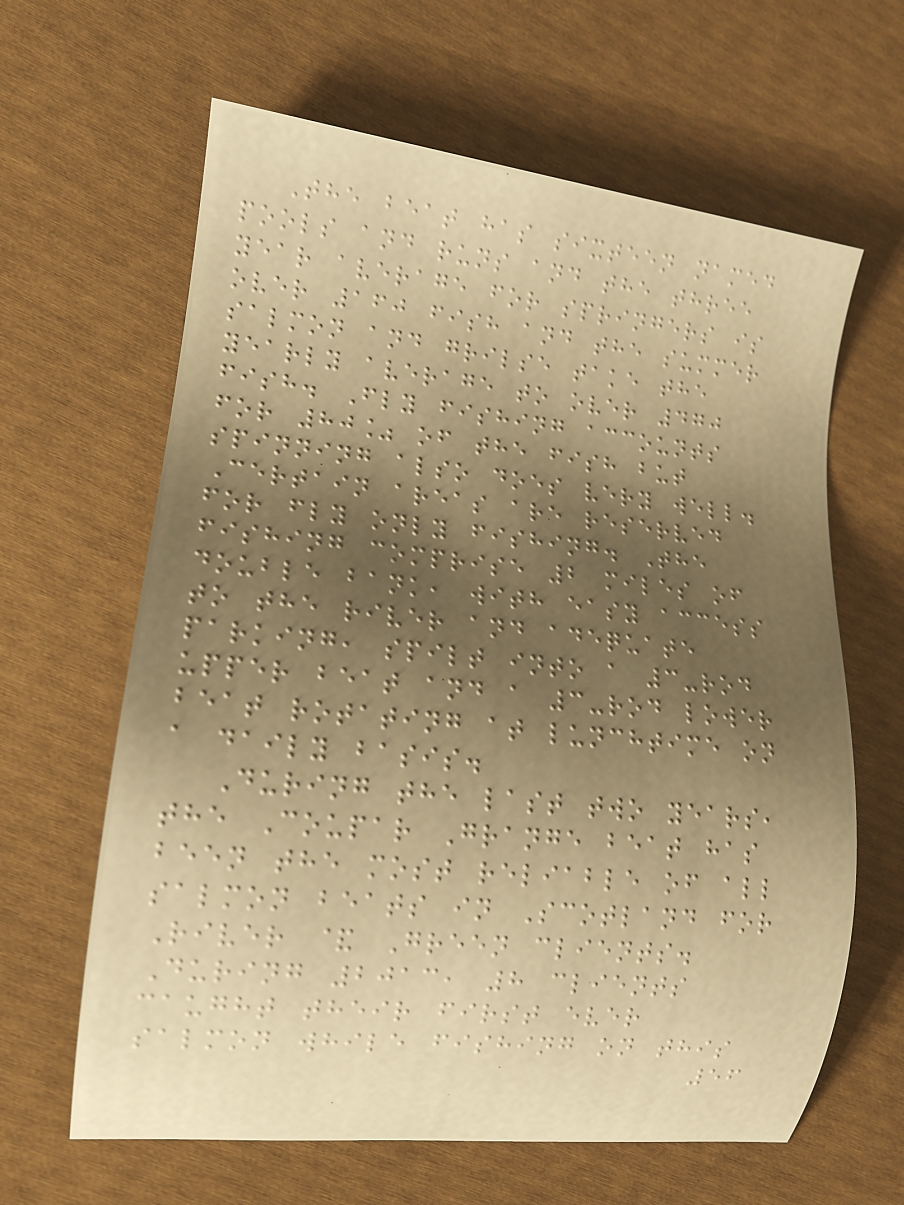The beat has sixteen named
pools and runs and the three
year average for springers is
over 160 fish and the summer
salmon and grilse take the
yearly average to over 470
fish. Fly fishing accounts
for 80% of the fish but
spinning also does very well.
Certain areas are reserved
for fly only fishing. The
fishing comprise 2 miles of
double bank, with easy access
to the river and adequate
parking, spilt into a 3-rod
upper beat and a 3-rod lower
beat rotating at lunchtime on
a daily basis.
During the last two years,
the Coupar Grange beat has
been the most reliable of all
salmon beats in Scotland for
River & Green clients.
During 2013, 8 clients
caught their first ever
salmon while fishing on this
56
